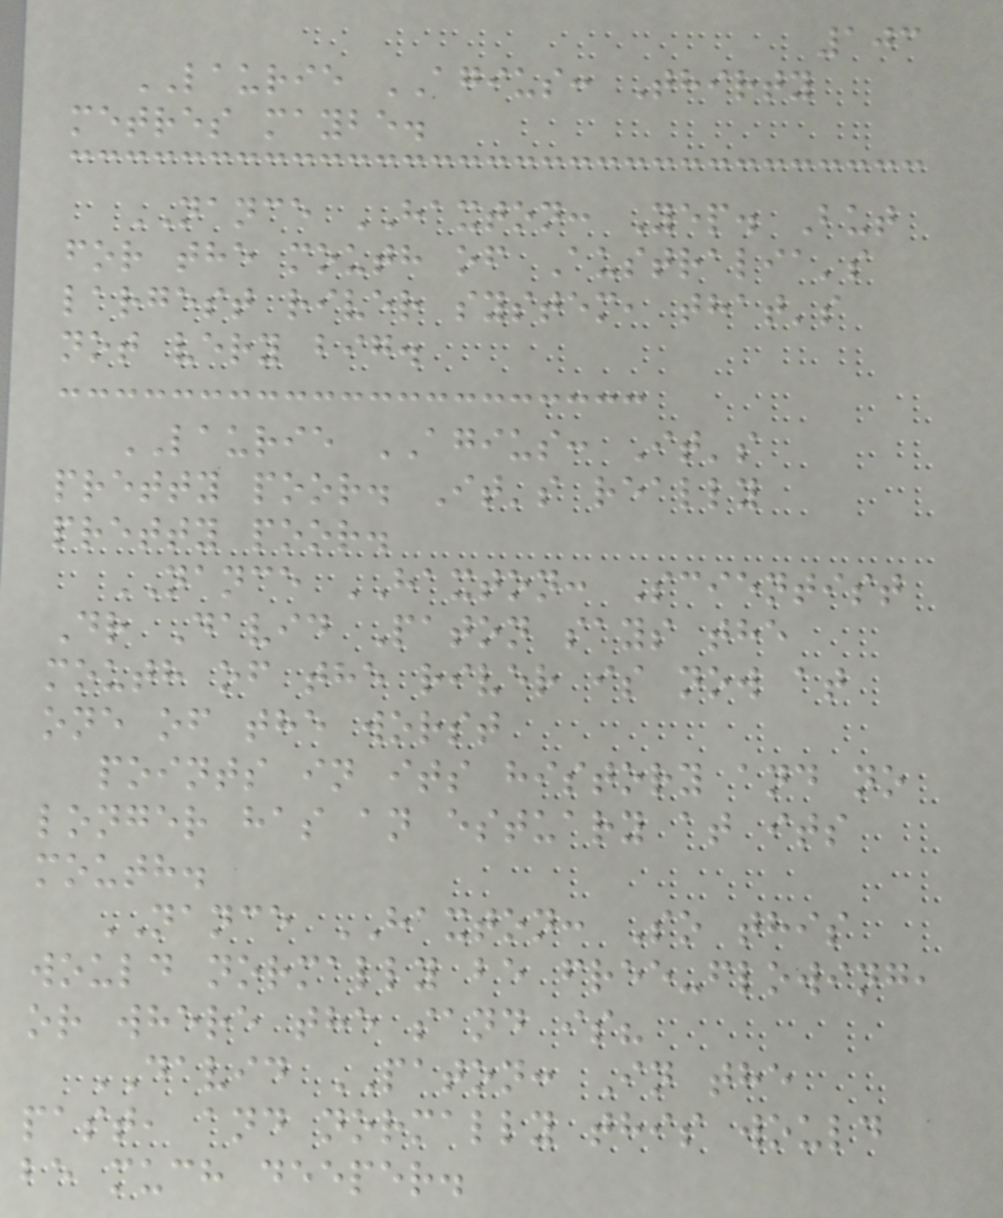103
LAURIE AGIUS: Thirty
metres maybe.
NANCE HAXTON: Yep. But
for the mouth of Australia's
largest river system, that's
not very big.
LAURIE AGIUS: It's
pretty poor. It's really
pretty poor.
NANCE HAXTON: Scientist
Dr David Paton says the
mouth of the river is now at
one of the worst
points in its history and no
longer has an estuary at its
mouth.
NANCE HAXTON: So this
would normally be free-flowing,
or where the sand is?
DAVID PATON: In the
past, and normally this would
be much deeper.
